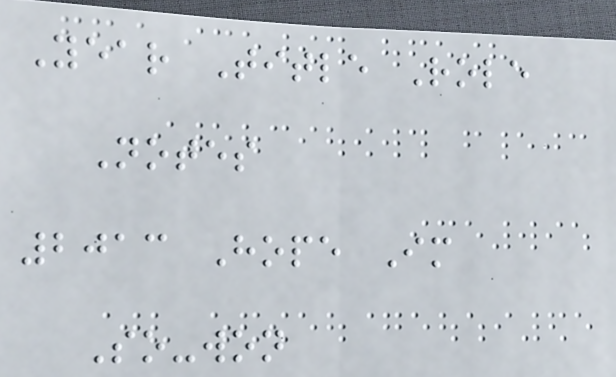Year Title Role
Notes
2013 Hope Im
So-won
